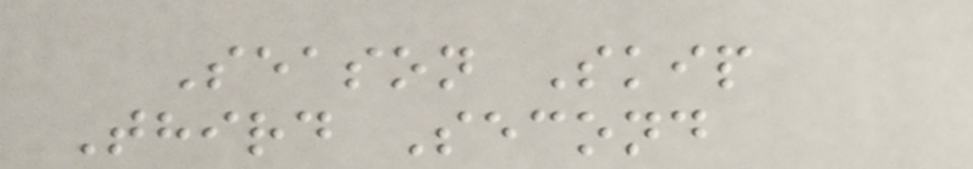Season Skip
Third Second
